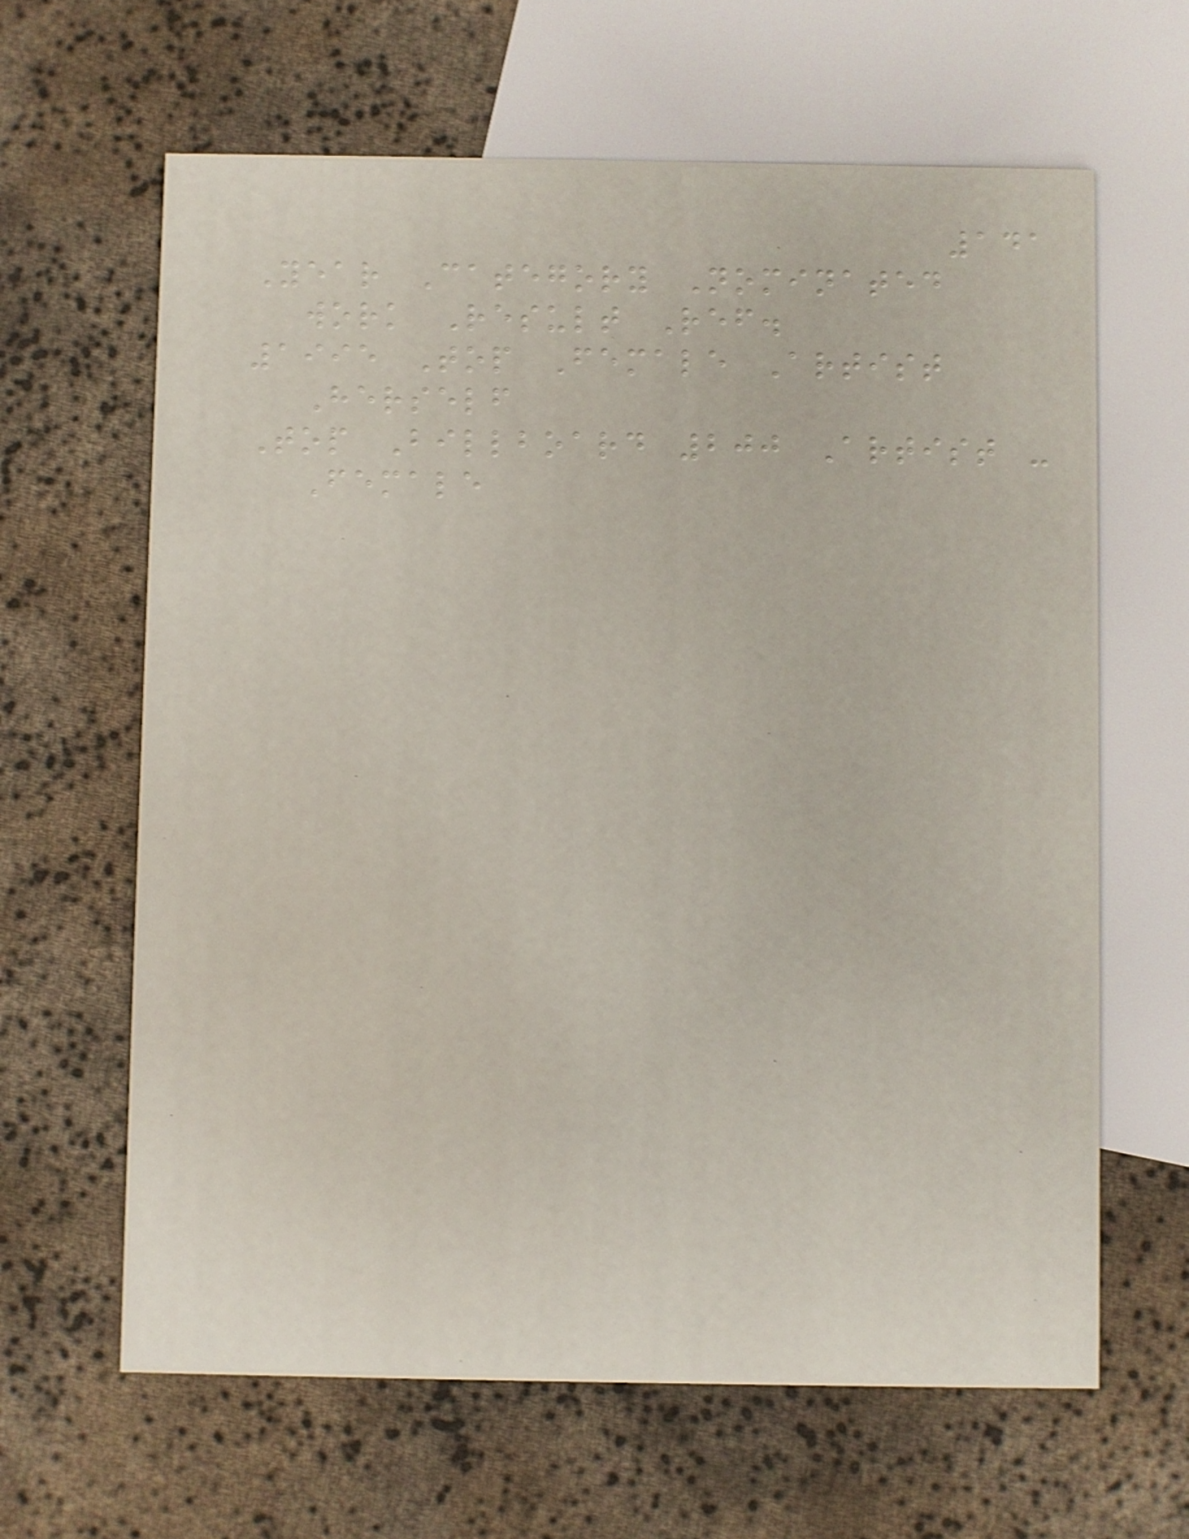141
Year Category Nominated
work Result Ref.
1995 Top Female Artist
Herself
Top Billboard 200 Artist -
Female
